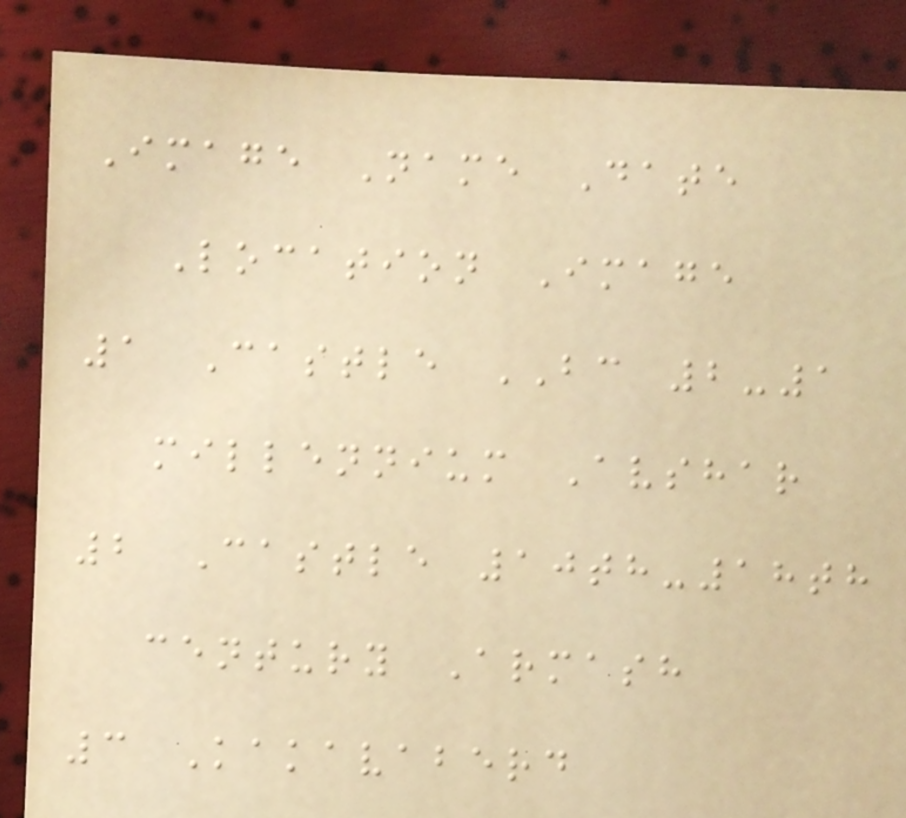Image Name Date
Location Image
1 Castle BC 2-1
millennium Avshar
2 Castle 10th-18th
century Armash
3 Kakavaberd
